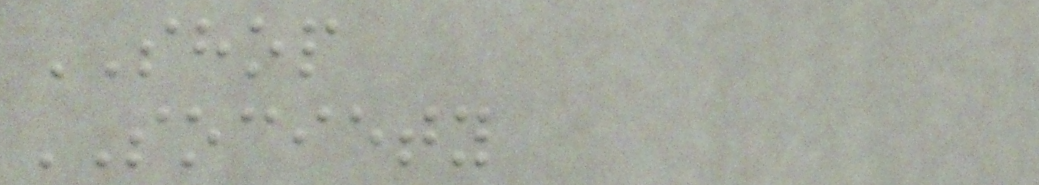SHOP
SOCIETY
